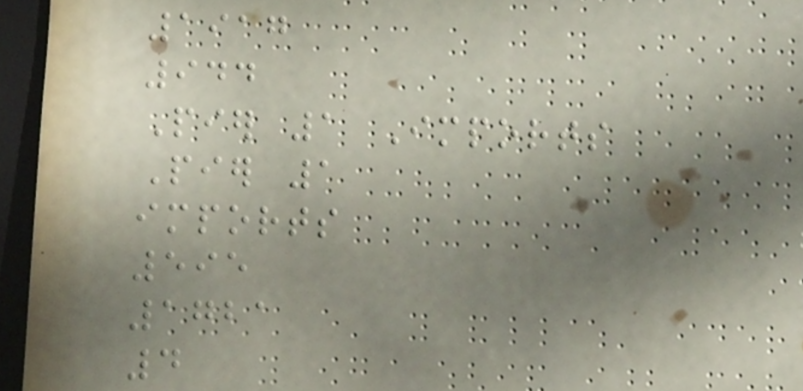1917
944
Pier 1 Imports
Pier 1
imports
595
1721
4
